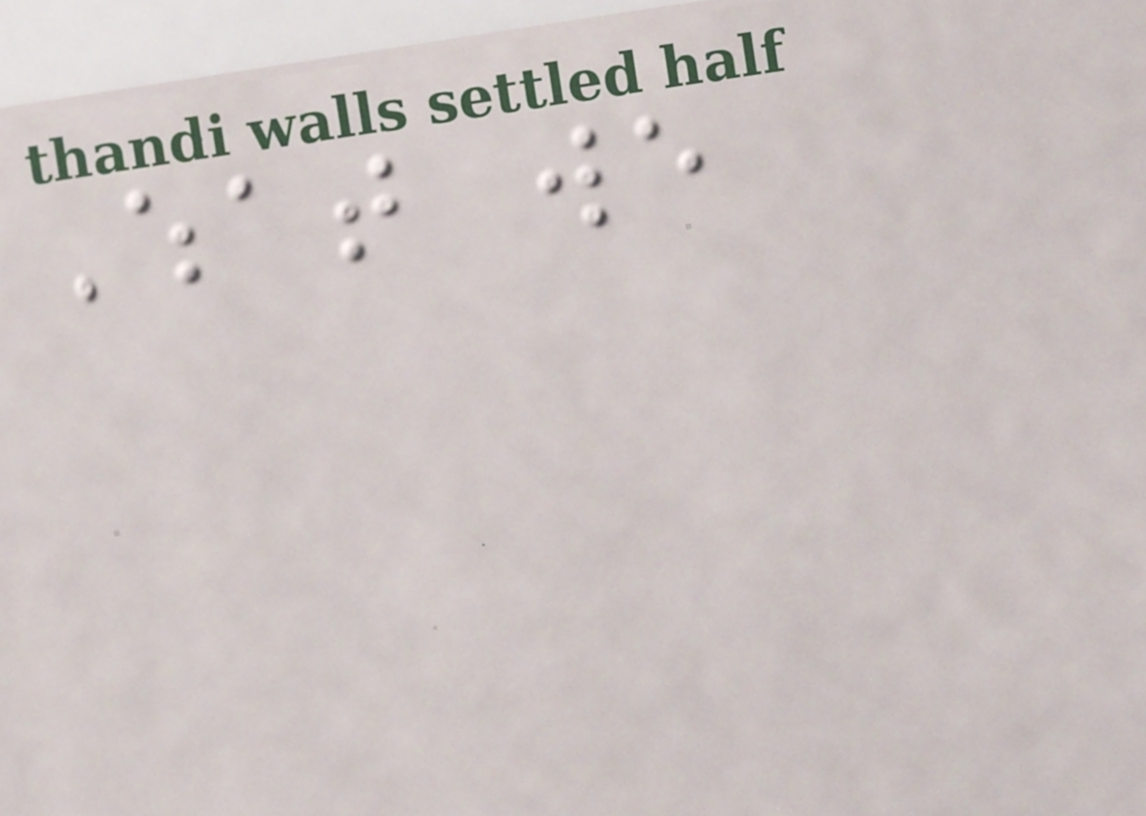What we
